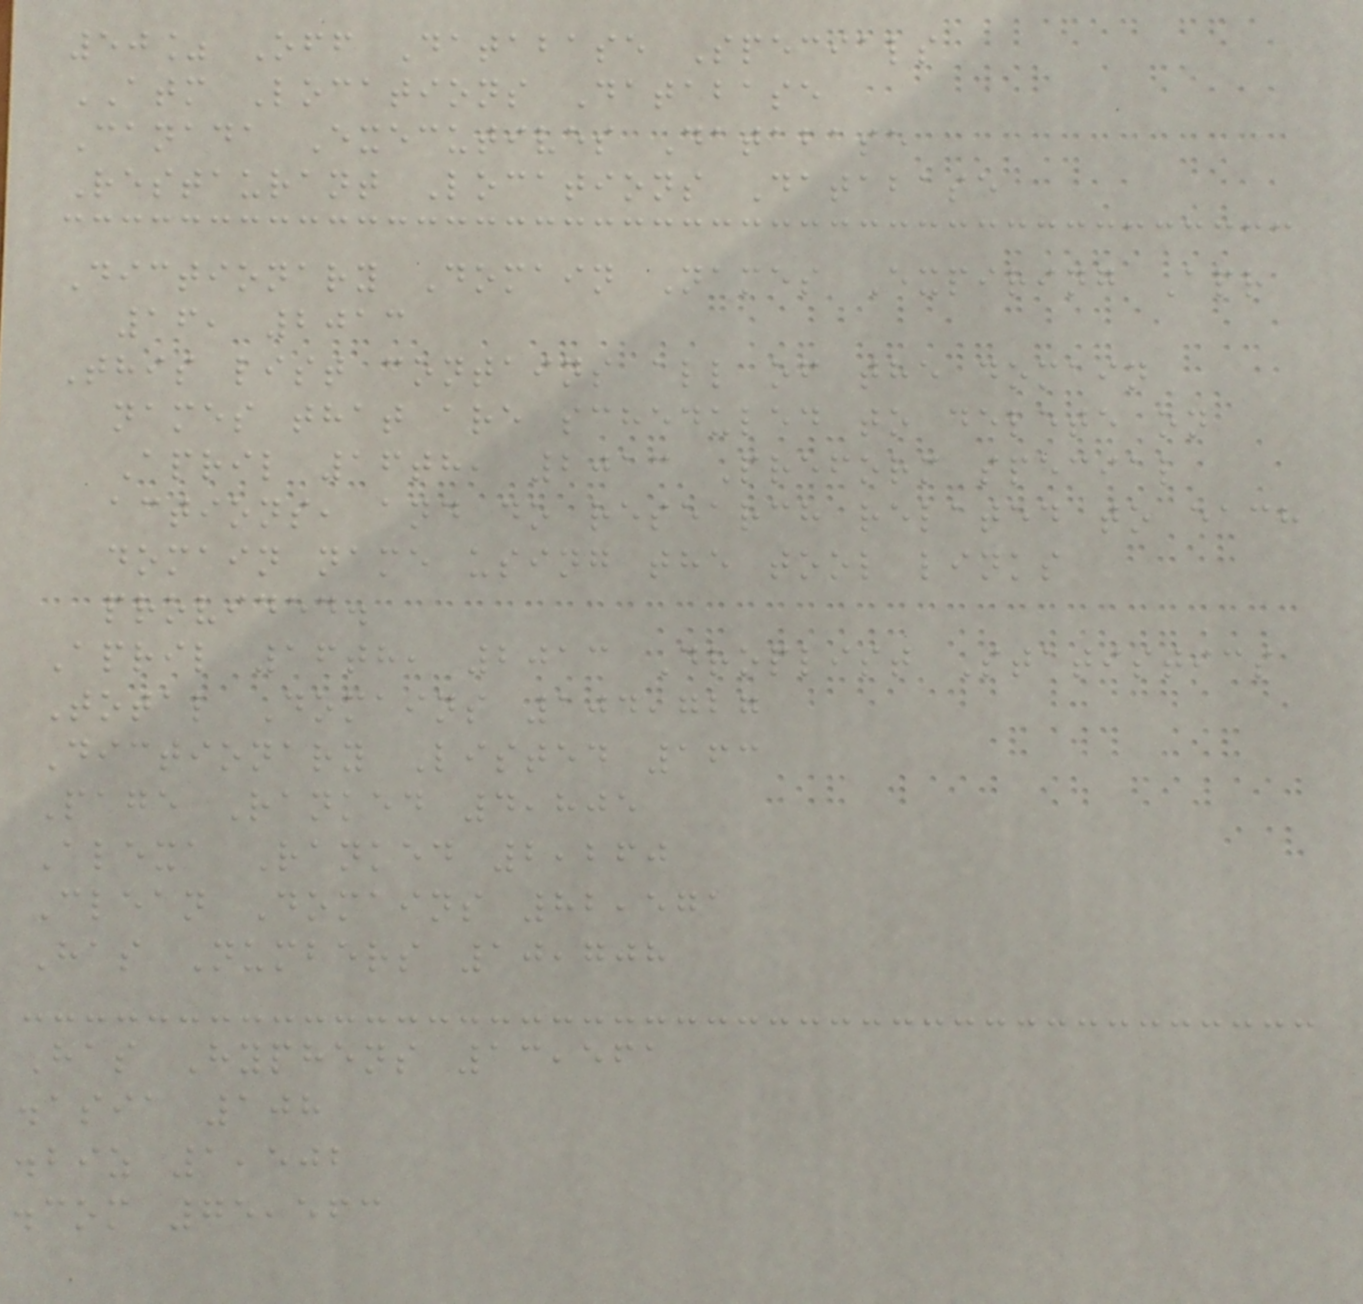50% Off Database Specials
ATM Locations Database
Canada Executives Database
Restaurant Locations Database
Dictionary Domain Names Expiring Apr
16, 2013
This list contains all of the domain
names that are scheduled to delete on
April 16th, 2013 Preform special
actions, and do research related to each
domain name using the tool links
provided.
April 16th, 2013 Droplist Statistics
Total Domains 104,727
Dictionary Listed 163
Page Ranked 4,805
Alexa Ranked 2,260
Clean Domains 82,571
Has Numbers 10,708
Has Hyphens 13,561
.asia 108
.biz 1,502
.com 75,563
